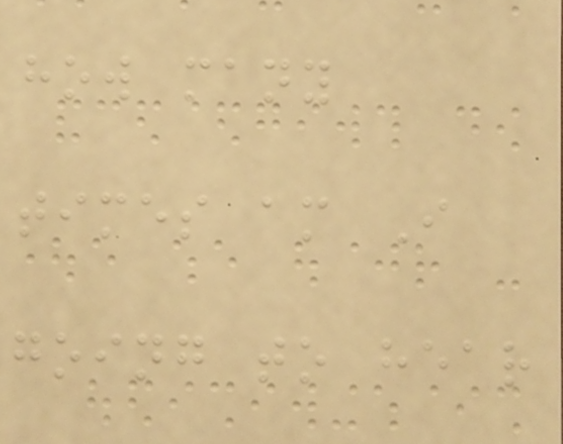how many
times am I
going to hear
